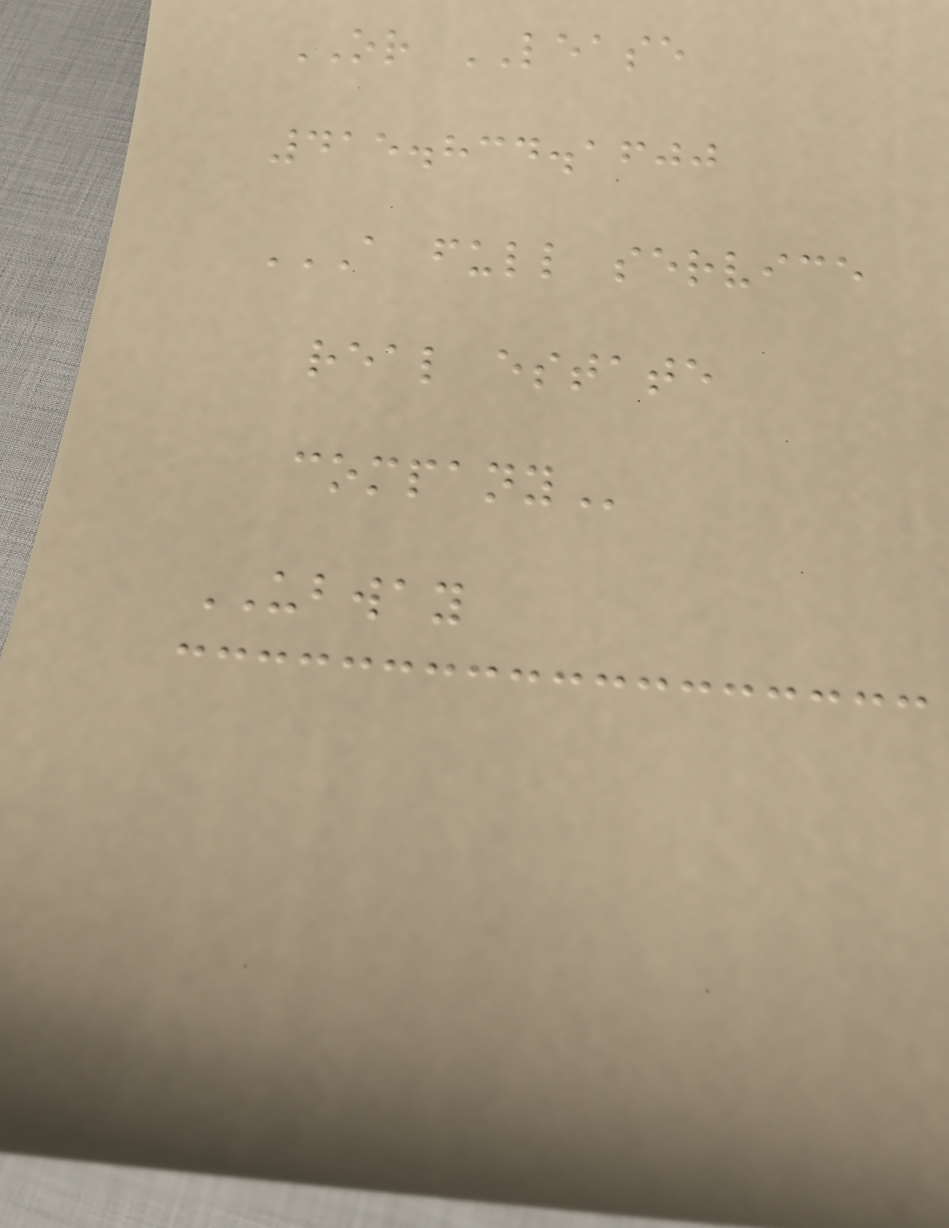OR LEASE
415.834.1600
A FULL SERVICE
REAL ESTATE
COMPANY
UBWAY
